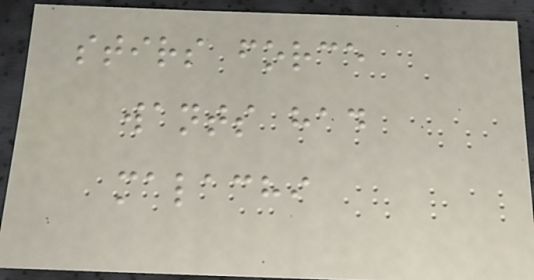stirs force
wants had
malachi
